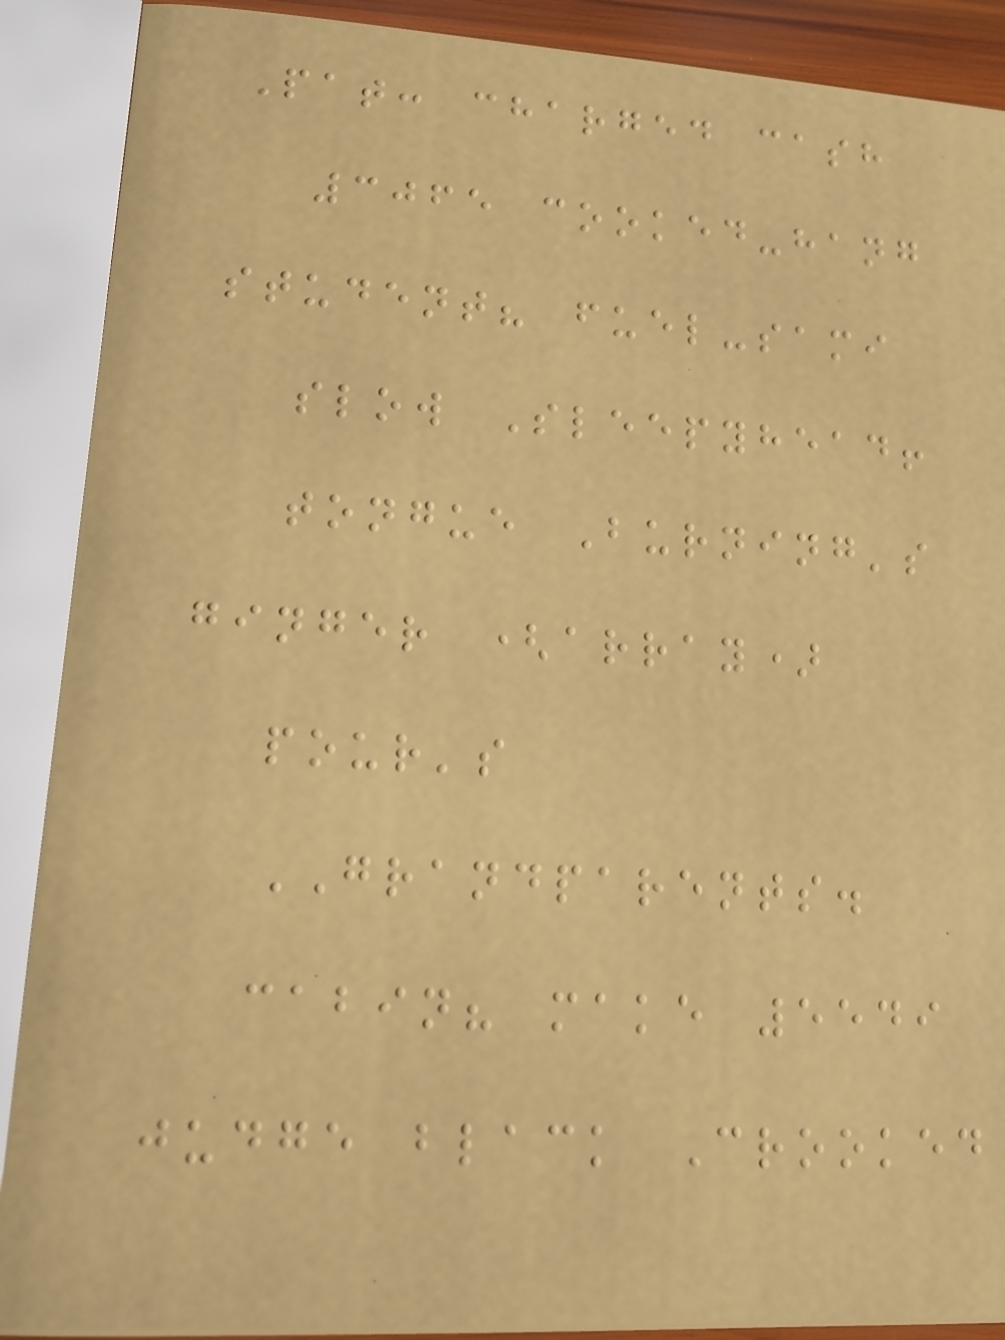Pat: charged cash
3065 cooked-hang
student? fuel-sami
slow Sleepyhead!
tongue Burning's
ginger (array)
pour's
GRANDPARENTS.
cabin? make 5549
judge black Crooked
